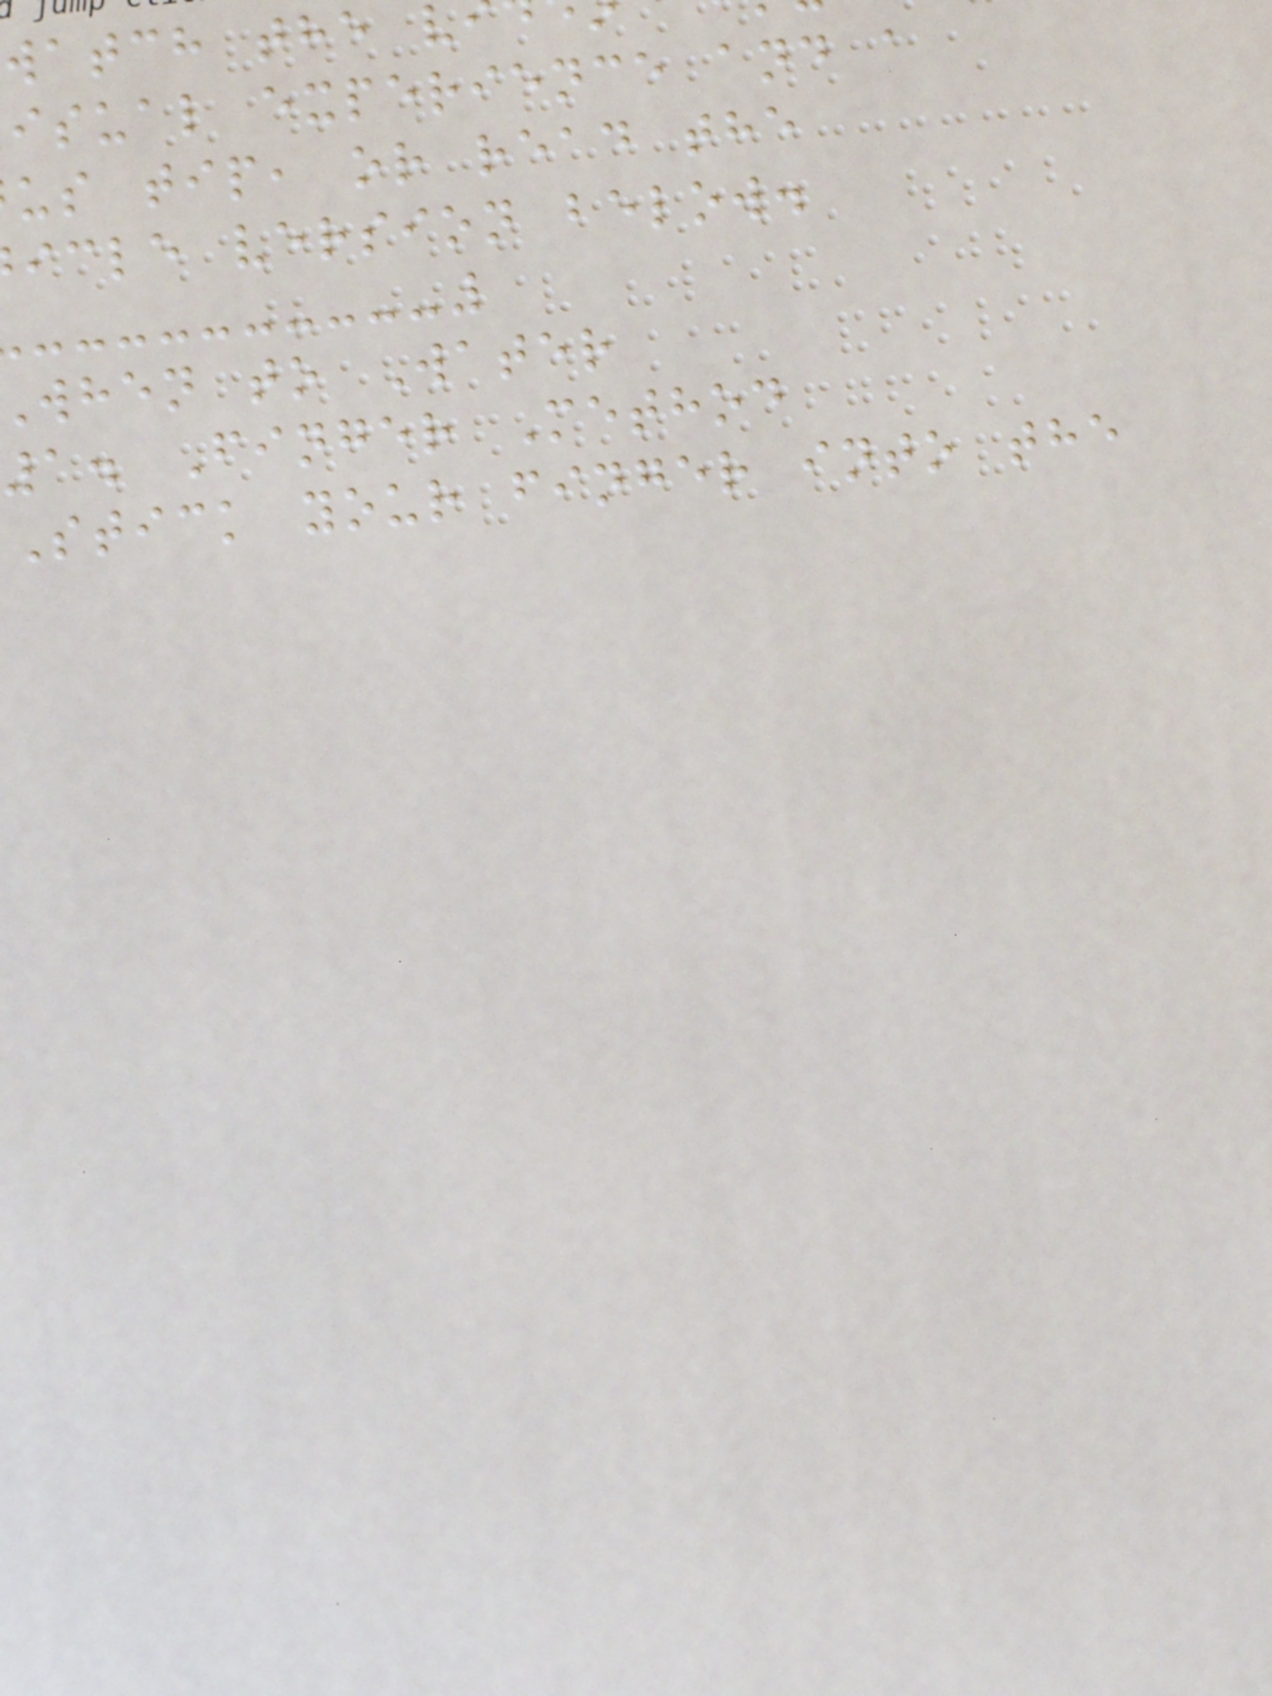watch the v
isual experience and a
us tip, or read the
icle version below.
when to Water
1. Finger Method
Stick your finger into the
